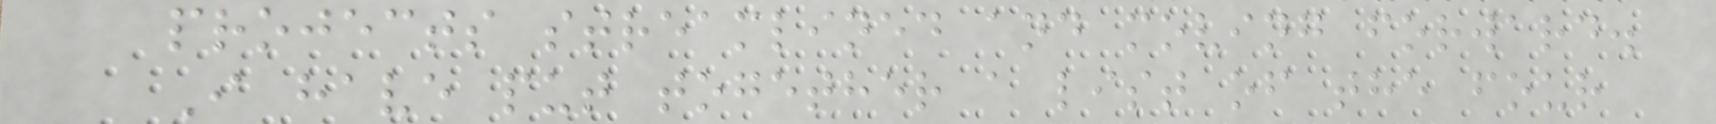projects streamlined and moving forward.
I have put together a list of the four
